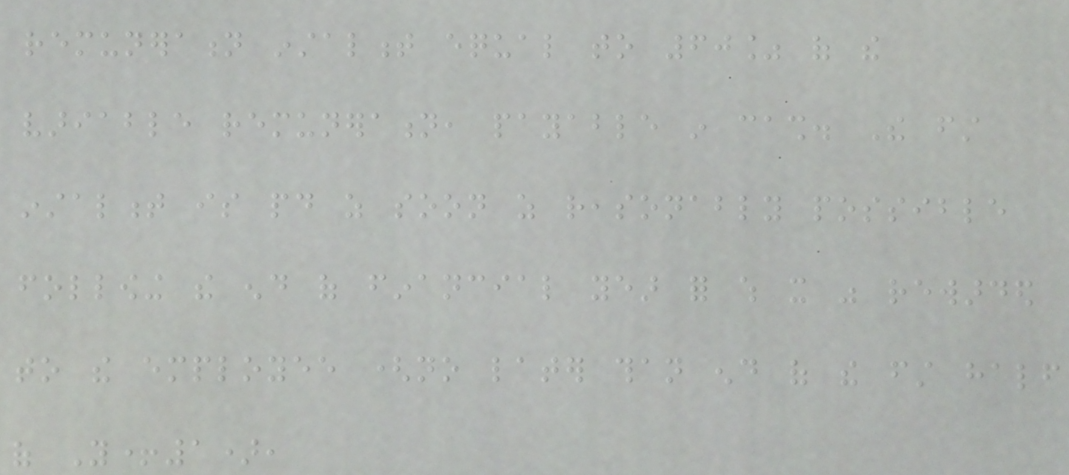remuneration instalment equal to 60% of the
variable remuneration, payable in cash. The first
instalment is paid as soon as reasonably possible
following the end of financial year for which it was rewarded
to the employee (no later than end of the first half
of Y+1),
